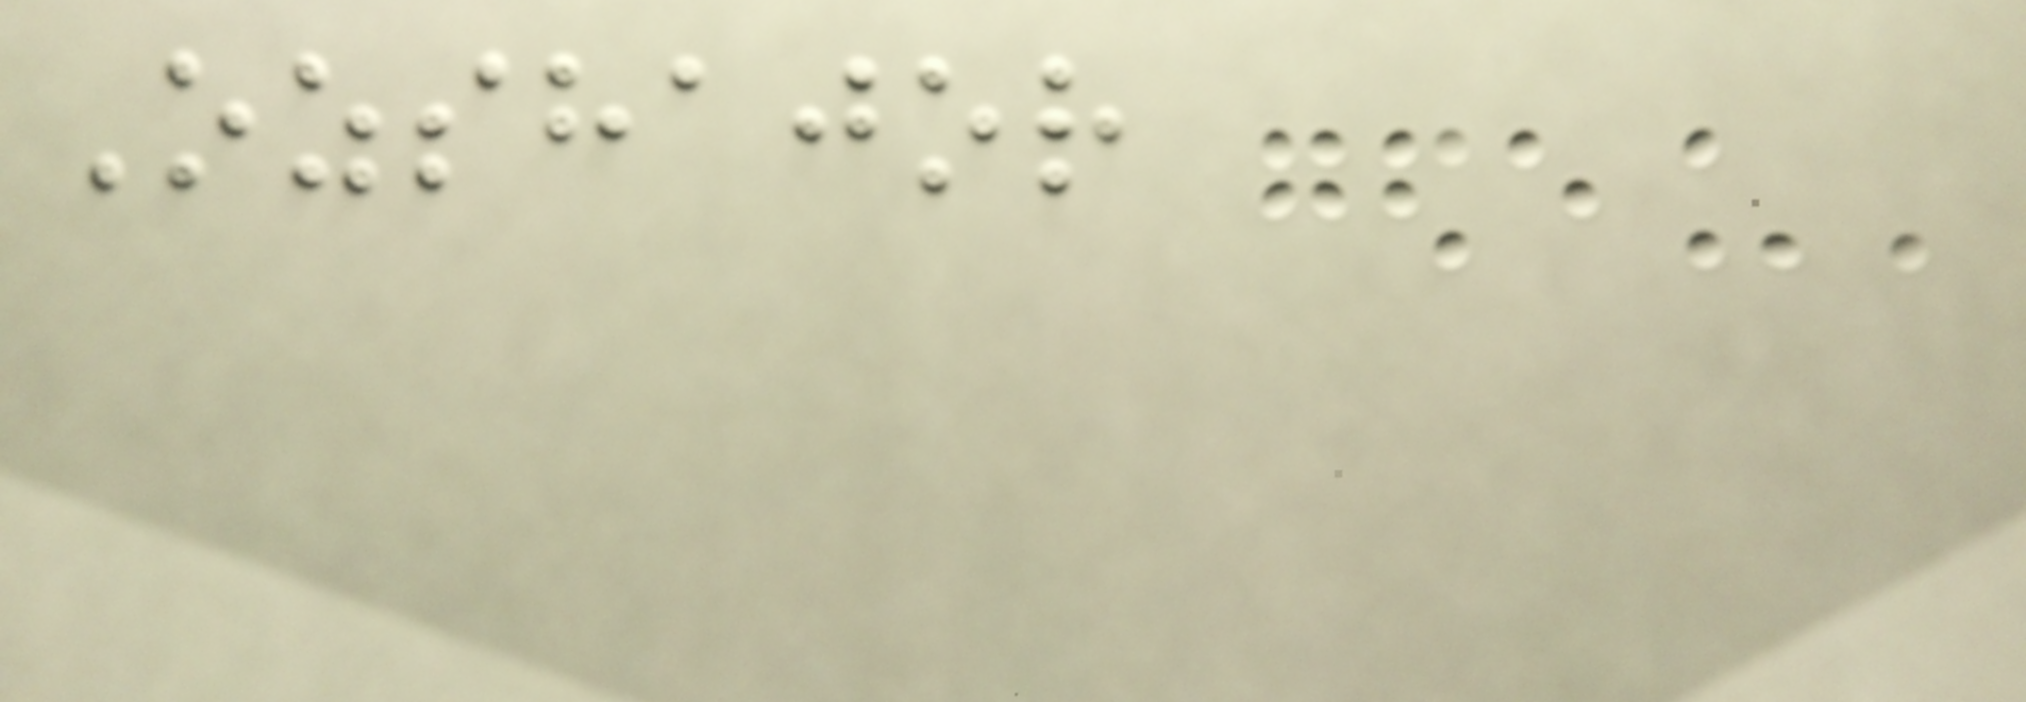Ozshajor
